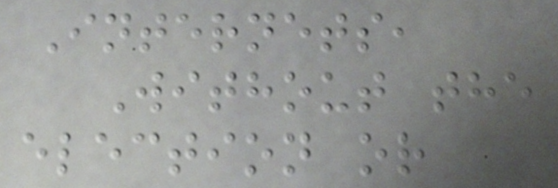Internets,
Without the
election or
